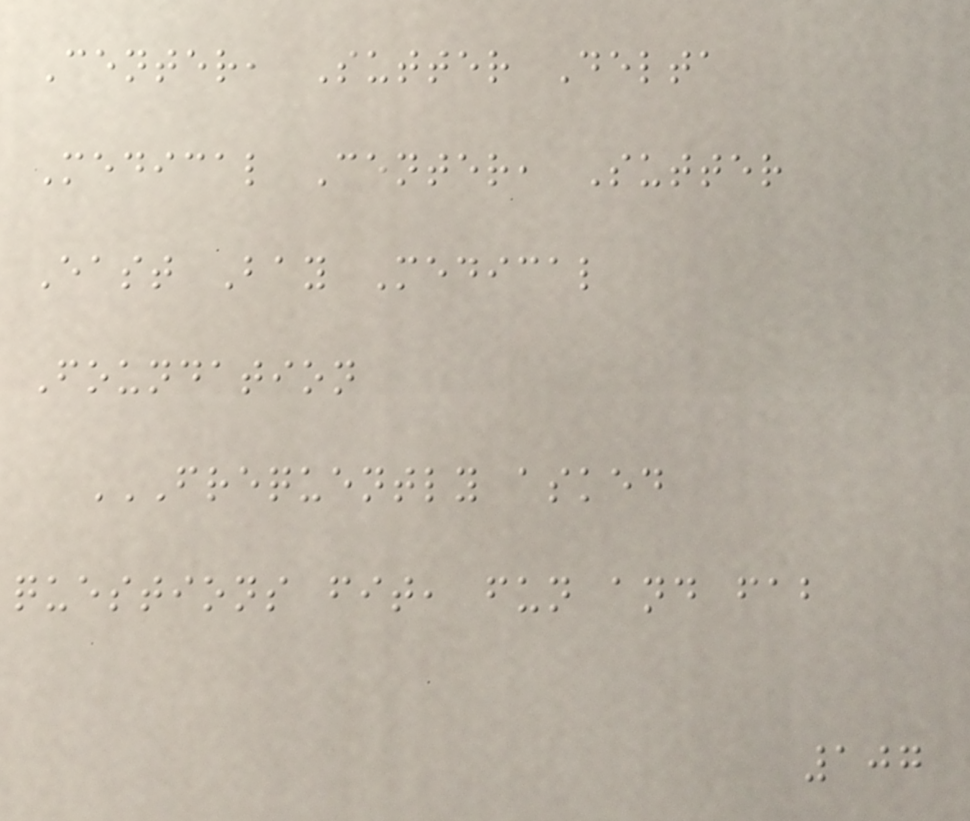Center, Sutter Delta
Medical Center, Sutter
East Bay Medical
Foundation
FREQUENTLY ASKED
QUESTIONS FIT, FUN AND FAB
107
